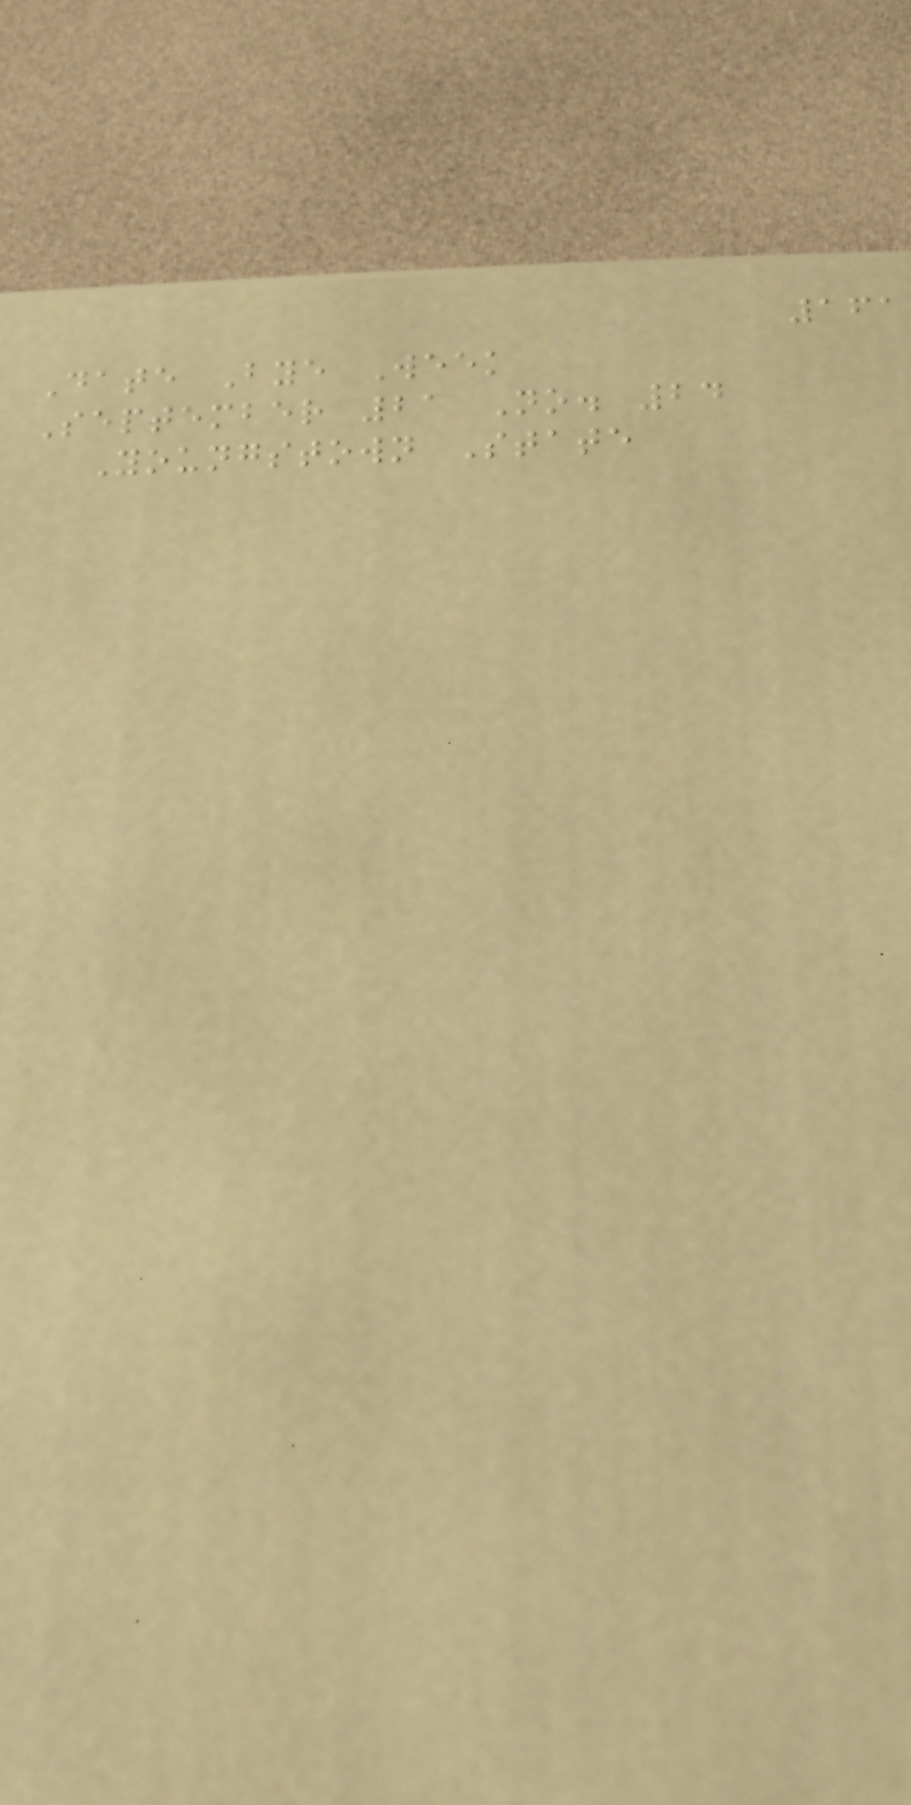161
Date Bye Week
September 21 No. 24
Youngstown State
